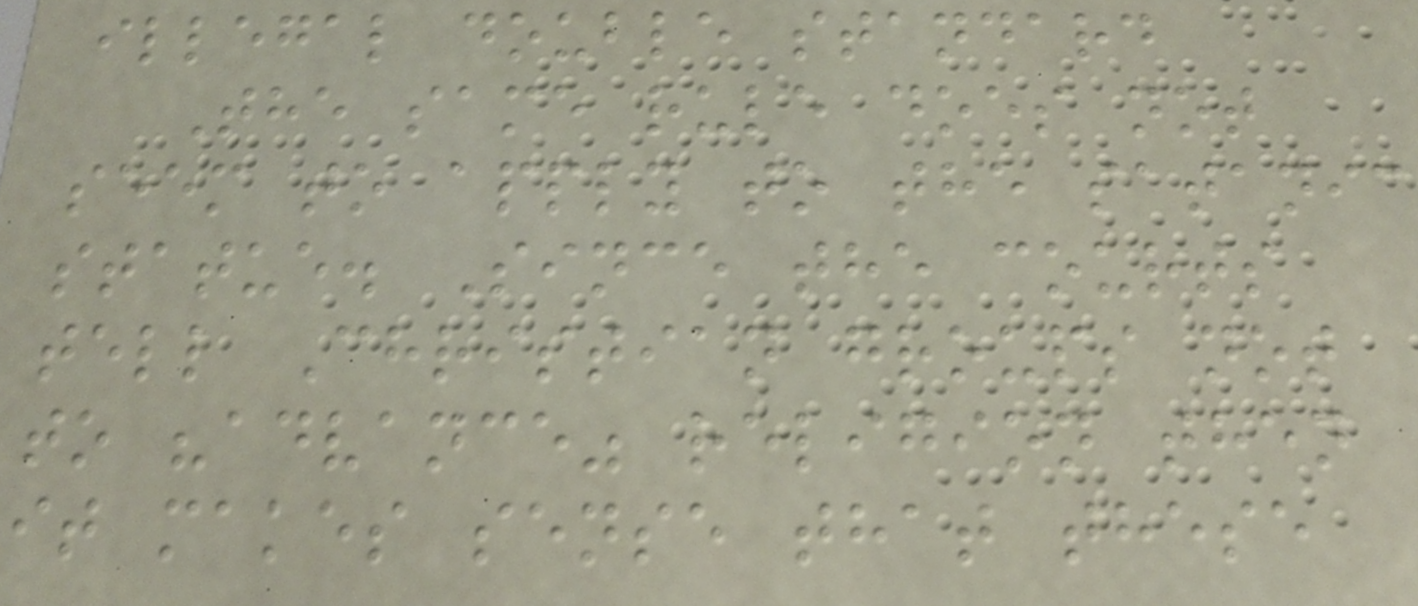illegal double standard
The same rule does not
seem to apply to the satanic
statue. Since the courts
tell Christian groups not
to "advance" religion then
it makes sense that these
